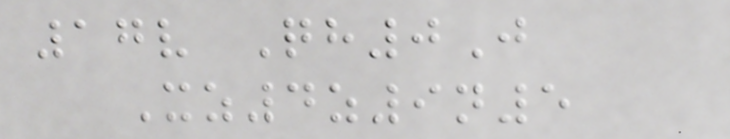17v Qh0J
Xz4z9n5
